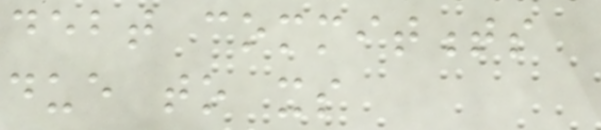debt commitments
due to its
